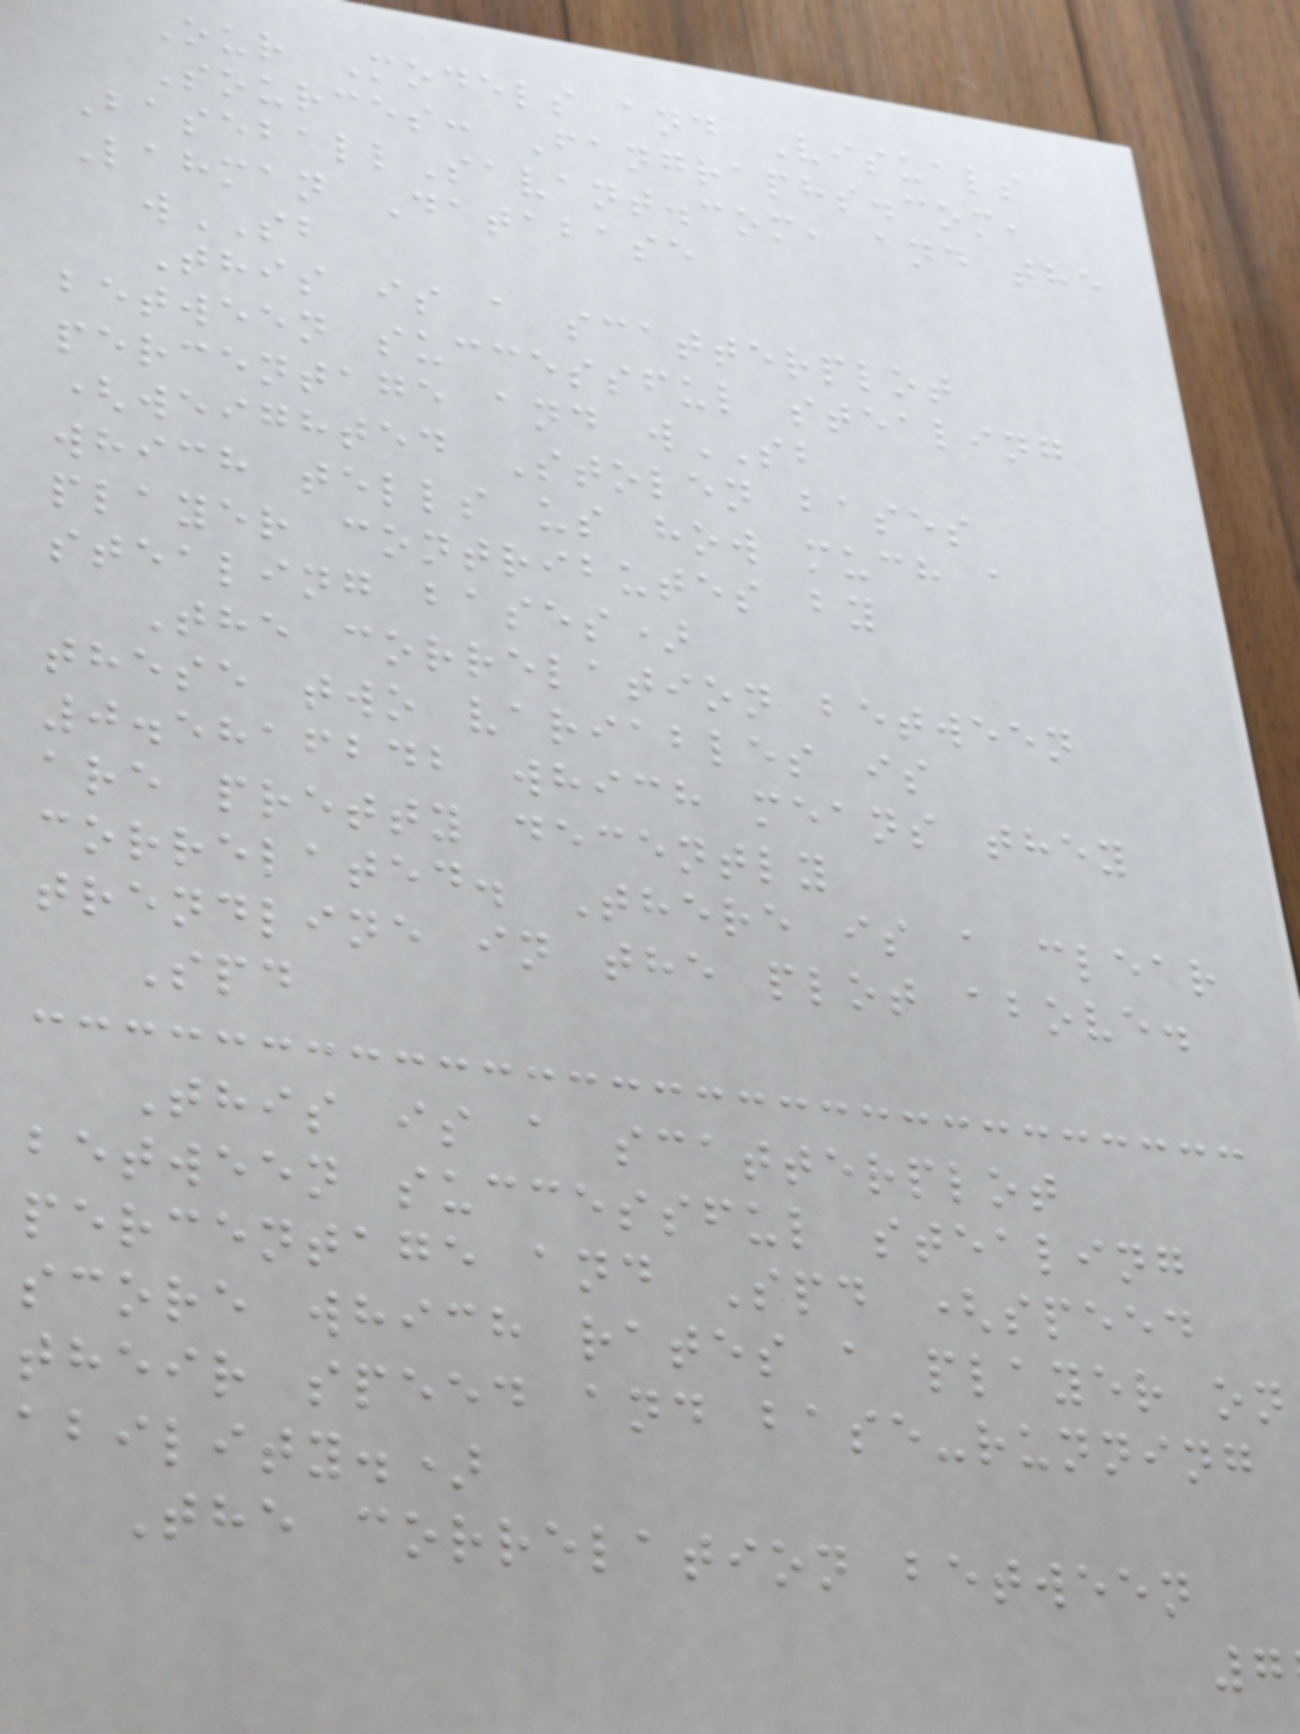Our Models and Visuals
Sources: Fangraphs.com,
BaseballSavant.com, and the
Lahman Database
wSB
This is a scatterplot
between successful stealing
percentage and wSB
(weighted Stolen bases
which tells us how much a
player contributes by
stealing bases)
The correlation between
these two variables is
0.5816242 which means they
are pretty decently
correlated. There is a clear
trendline in the plot above.
Spd
This is a scatterplot
between successful stealing
percentage and Spd (speed
score which rates a player on
their speed and base-running
ability.)
The correlation between
